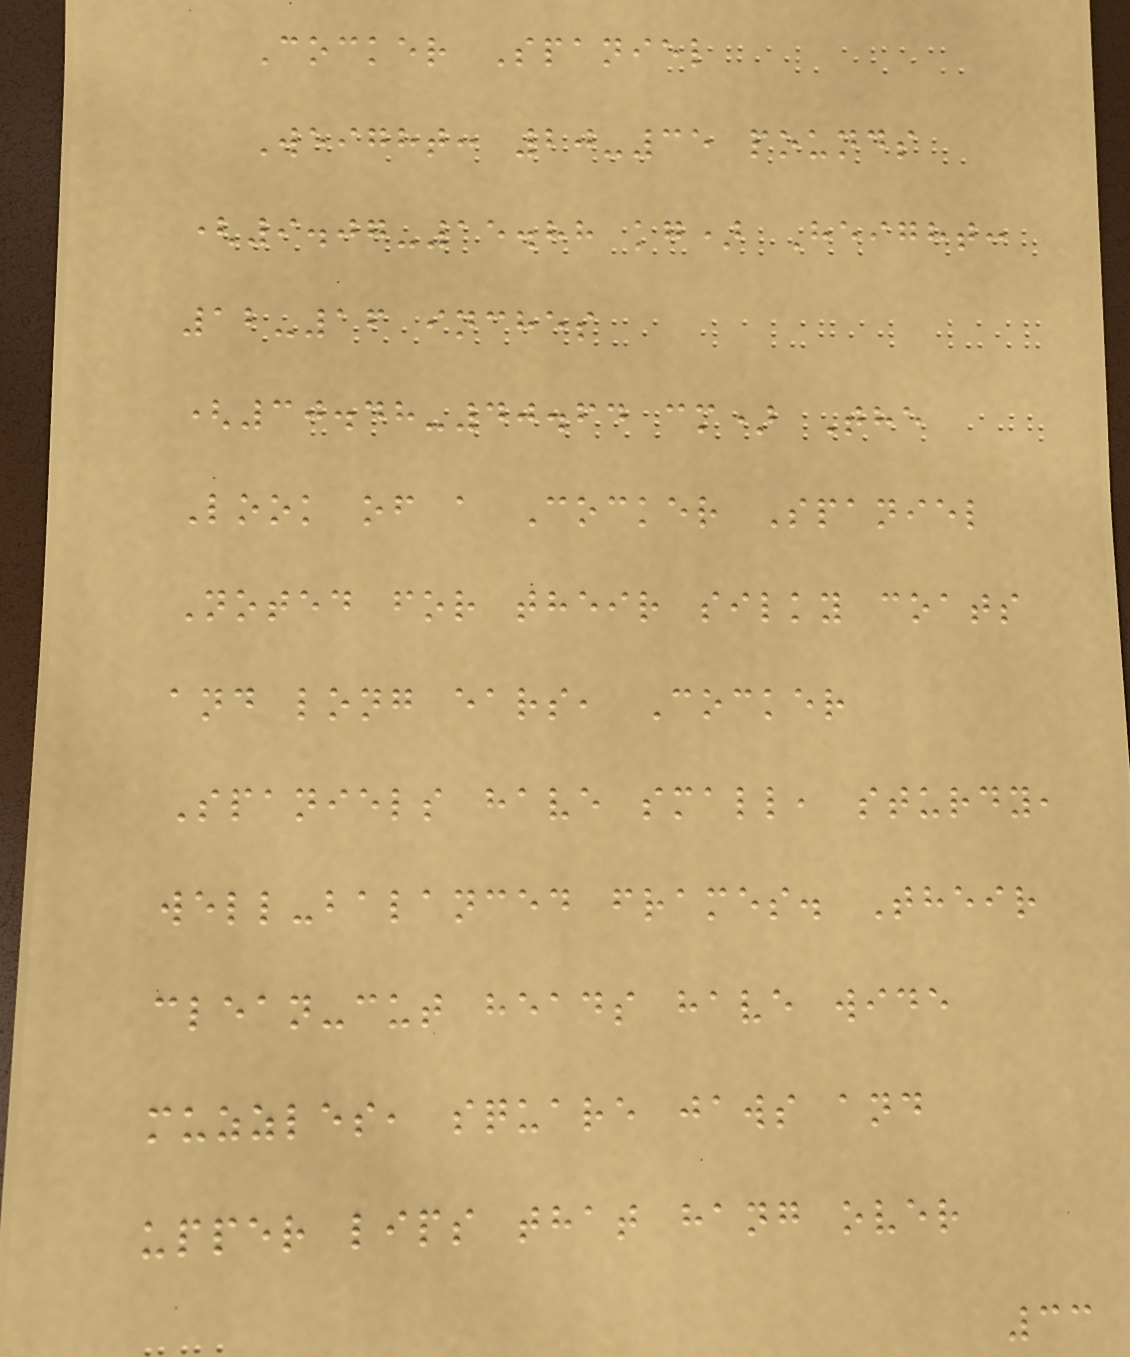Cocker Spaniel
Weight: 20-35 pounds
(9.07-15.88 kg) Height:
12-16 inches
(30.48-40.64 cm) The
Look of a Cocker Spaniel
Noted for their silky coats
and long ears, Cocker
Spaniels have small, sturdy,
well-balanced frames. Their
clean-cut heads have wide
muzzles, square jaws and
upper lips that hang over
33
